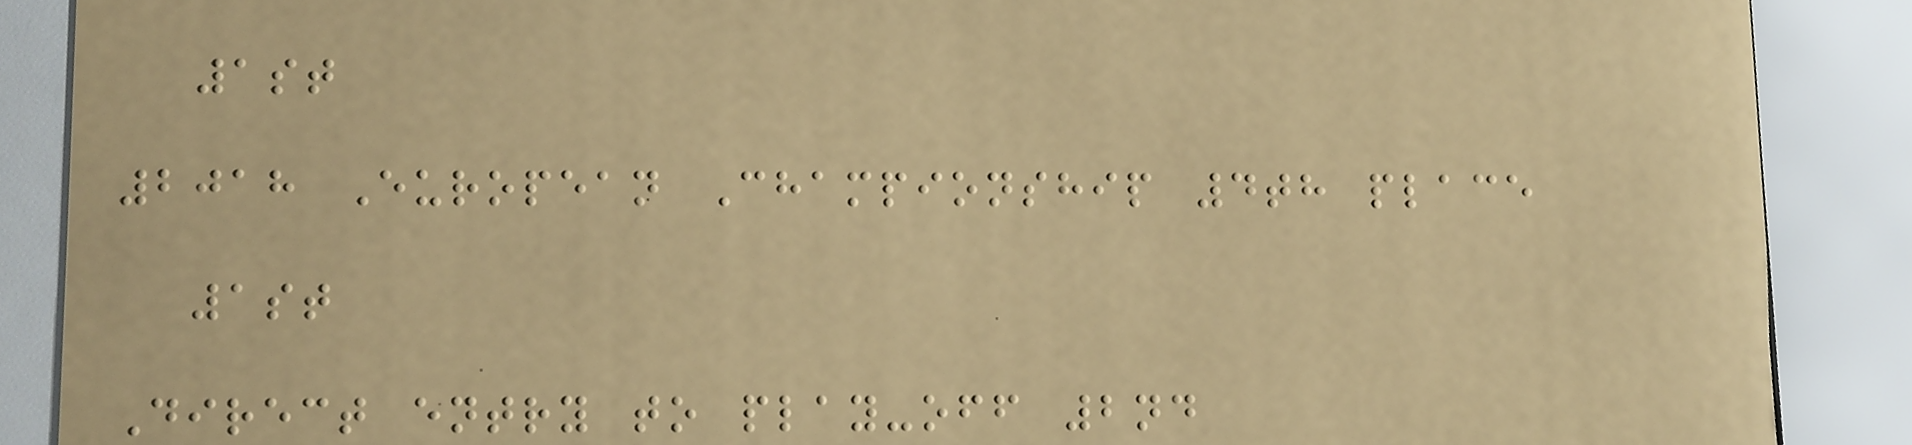1st
2018 European Championship 4th place
1st
Direct entry to play-off 2nd
